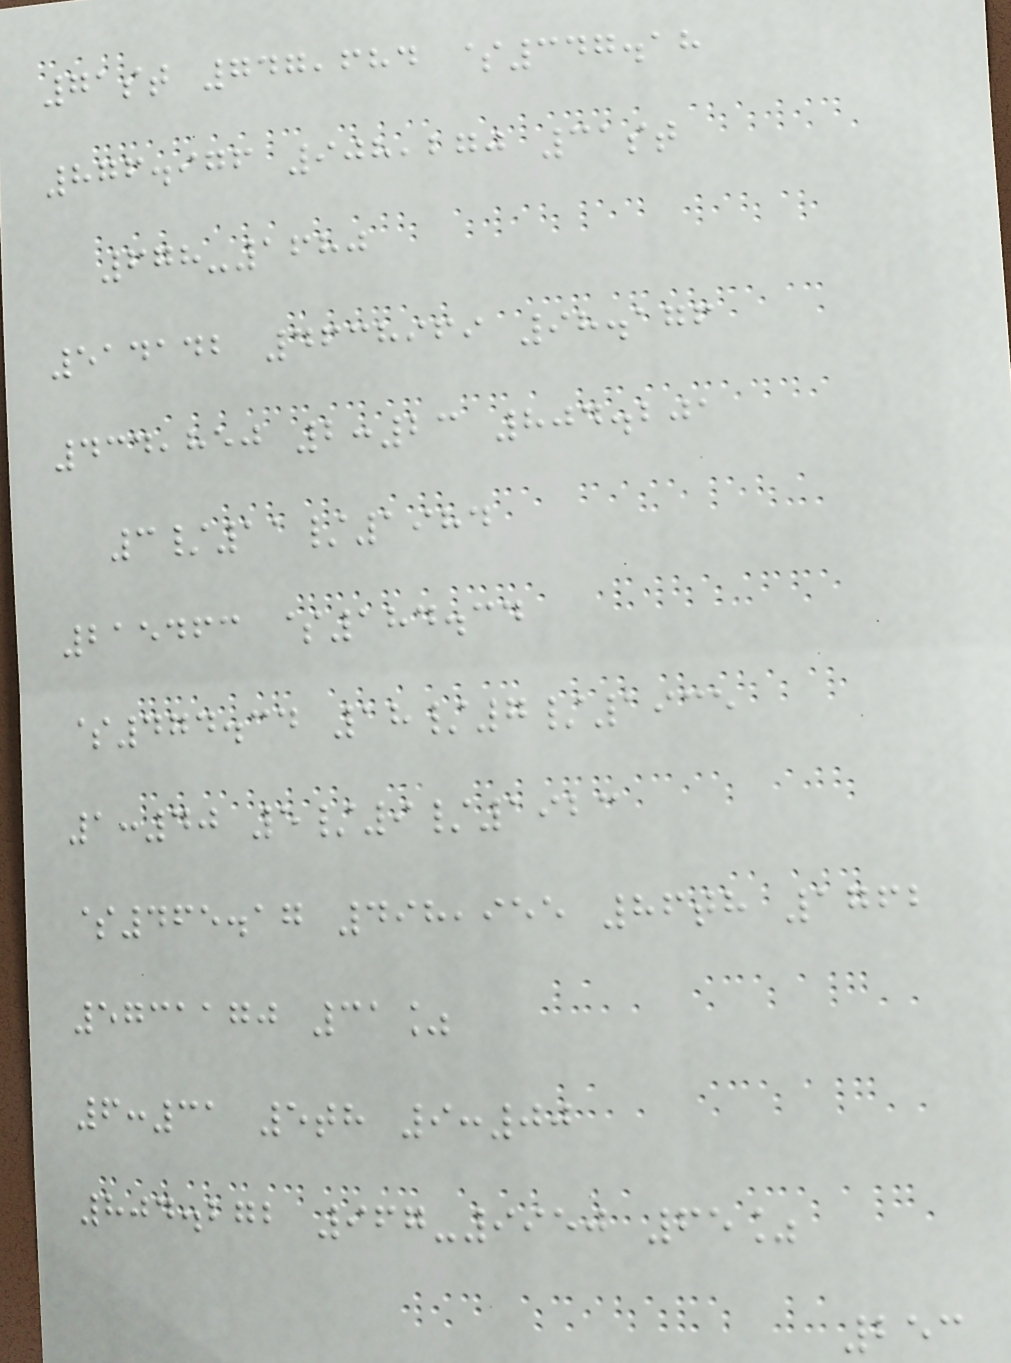71st 747,684 $347.18
876.976 908,270 31st
678-1680
514142 4638969 98.176
434,850 2:23 804.201
3/11/1984
215463 $184.34
$474.34 18/7/1935
1:40 5/9/1923
$465.17 498,955 86th 1762
5731170 31%
6:31 5th 9:00
804.272 967-9950 65%
253
